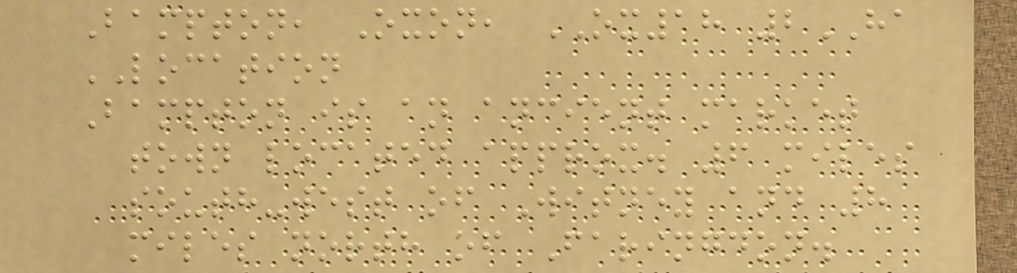Bampton, Oxon, OX18 2HA
LOCATION
Bampton is an ancient market
town located approx. 6 miles
south-west of Witney and 8
miles north of Faringdon.
